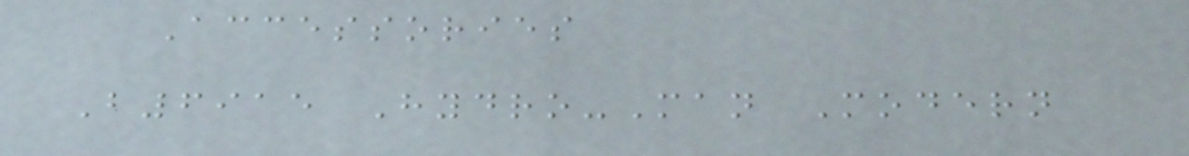Accessories
B6915 Hydro-Man Modern
